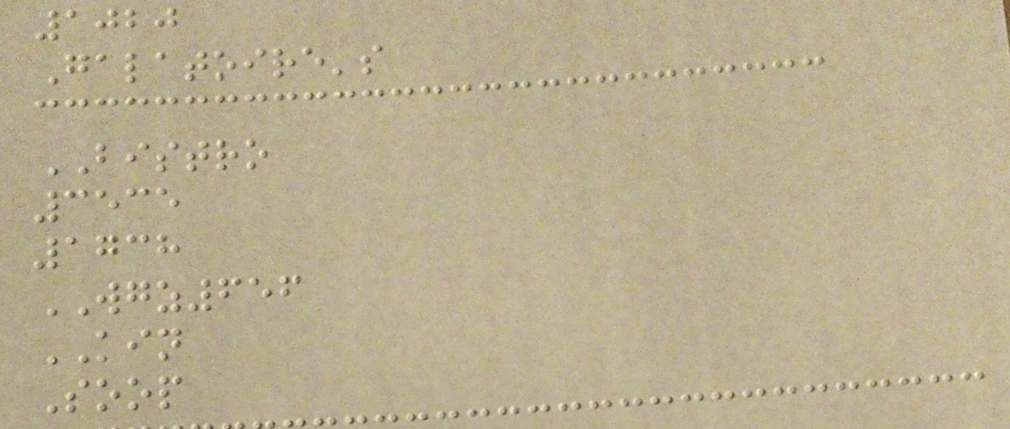1020
Galatoire's
BISTRO
3535
1738
WGZ656
KIN
Soop
